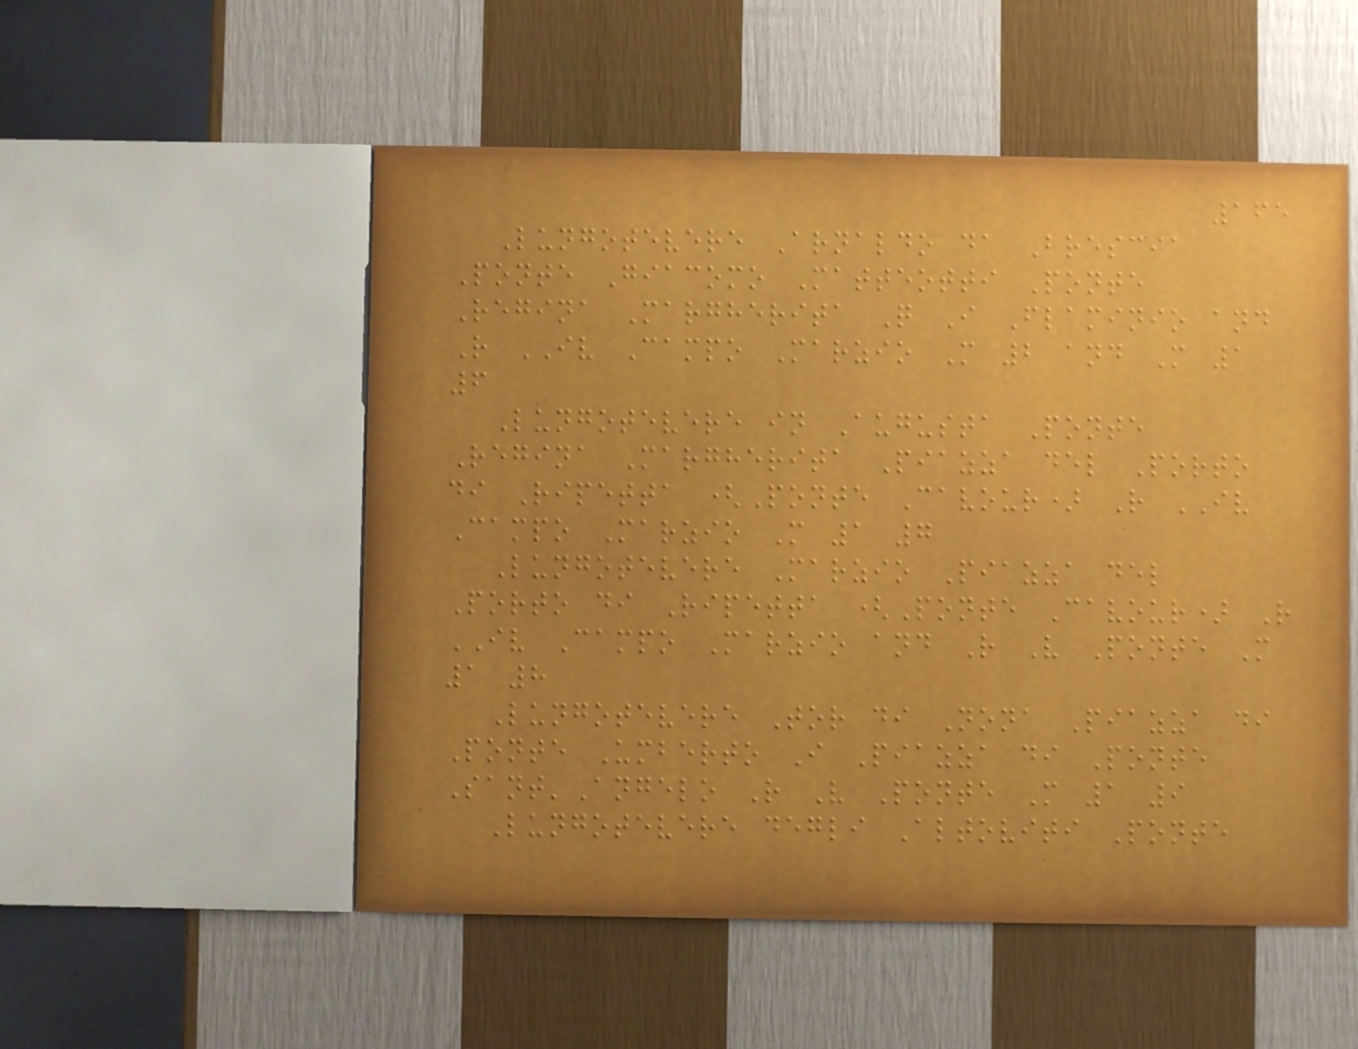165
Lungotevere Arnaldo da Brescia
Ponte Giacomo Matteotti Ponte
Regina Margherita Q I Flaminio and
R IV Campo Marzio M 2 and M 1
6
Lungotevere in Augusta Ponte
Regina Margherita Piazza del Porto
di Ripetta (Ponte Cavour) R IV
Campo Marzio M 1 7
Lungotevere Marzio Piazza del
Porto di Ripetta (Ponte Cavour) R
IV Campo Marzio and R V Ponte M
1 8
Lungotevere Tor di Nona Piazza di
Ponte Umberto I Piazza di Ponte
Sant'Angelo R V Ponte M 1 9
Lungotevere degli Altoviti Ponte
